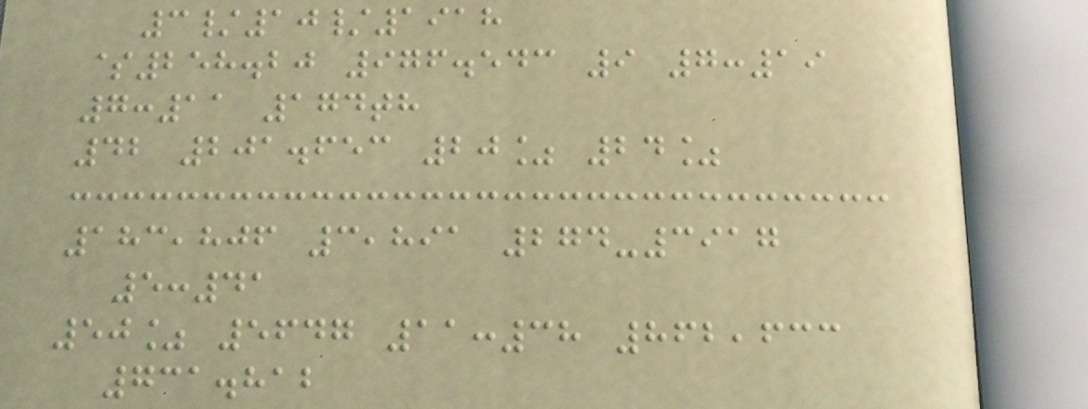3/10/1918
$258.20 976.543 9 7:19
7:11 174th
42 201.653 20% 24%
183,806 3,891 274-3917
5:41
50% 5647 11:38 862,633
731.812
